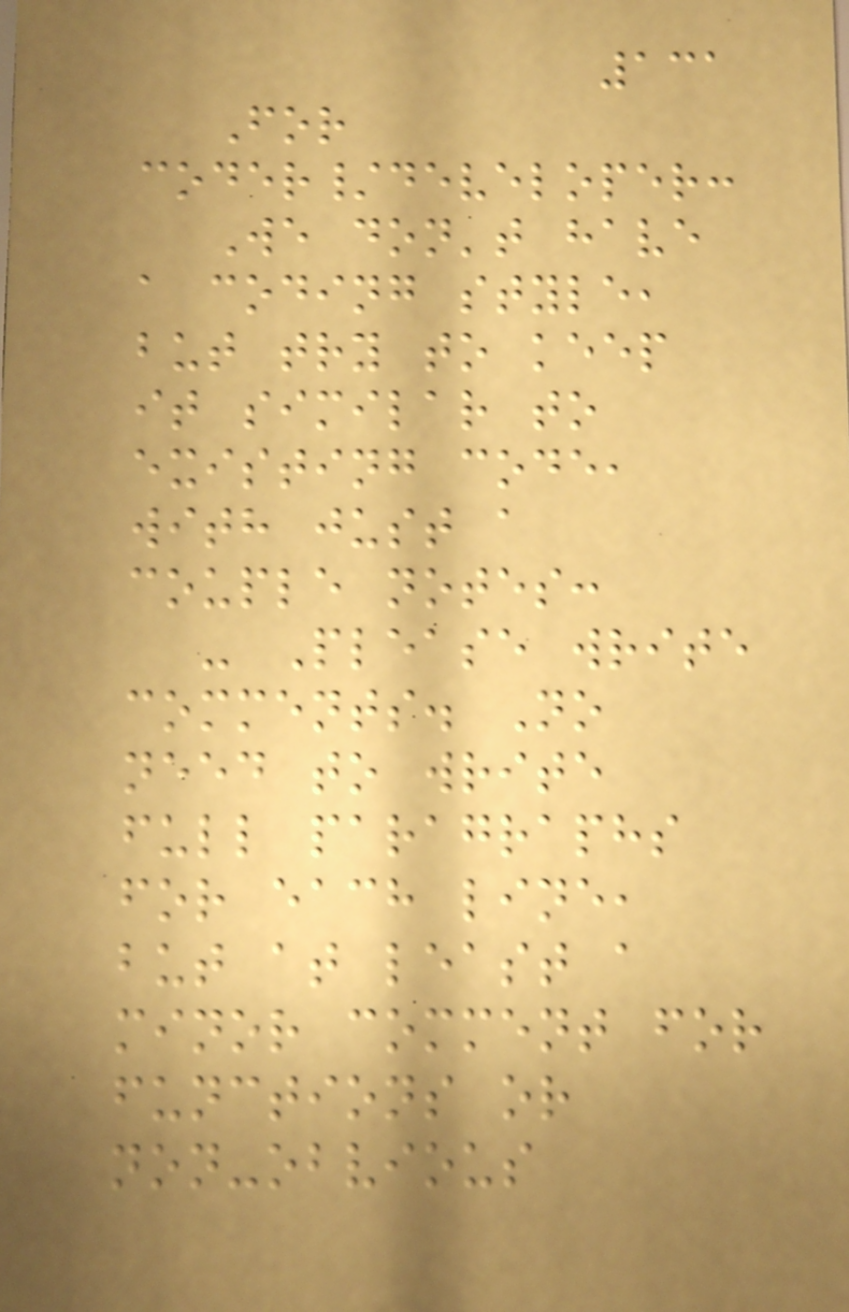131
For
coder/developer:
We don't have
a coding style,
but try to keep
it similar to
existing code,
with just a
couple notes:
- Please write
comments. No
need to write
full paragraphs
for each line,
but at least a
minor comment for
functions or
non-obvious
